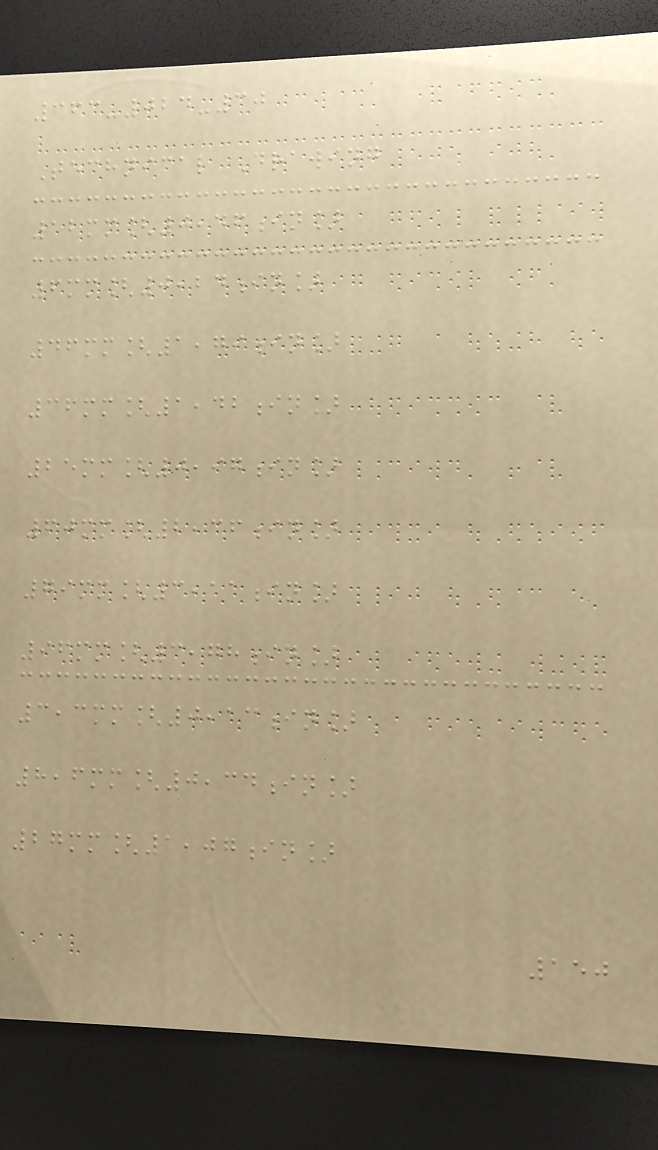363-024-30
Technical Drawing
12mm[0,46in]
6mm[0,24in]
46mm[1,79in]
36mm[1,42in]
25mm[0,97in]
60mm[2,36in]
79mm[3,11in]
96mm[3,78in]
3,3mm[0,13in]
8,6mm[0,34in]
27mm[1,07in]
150
